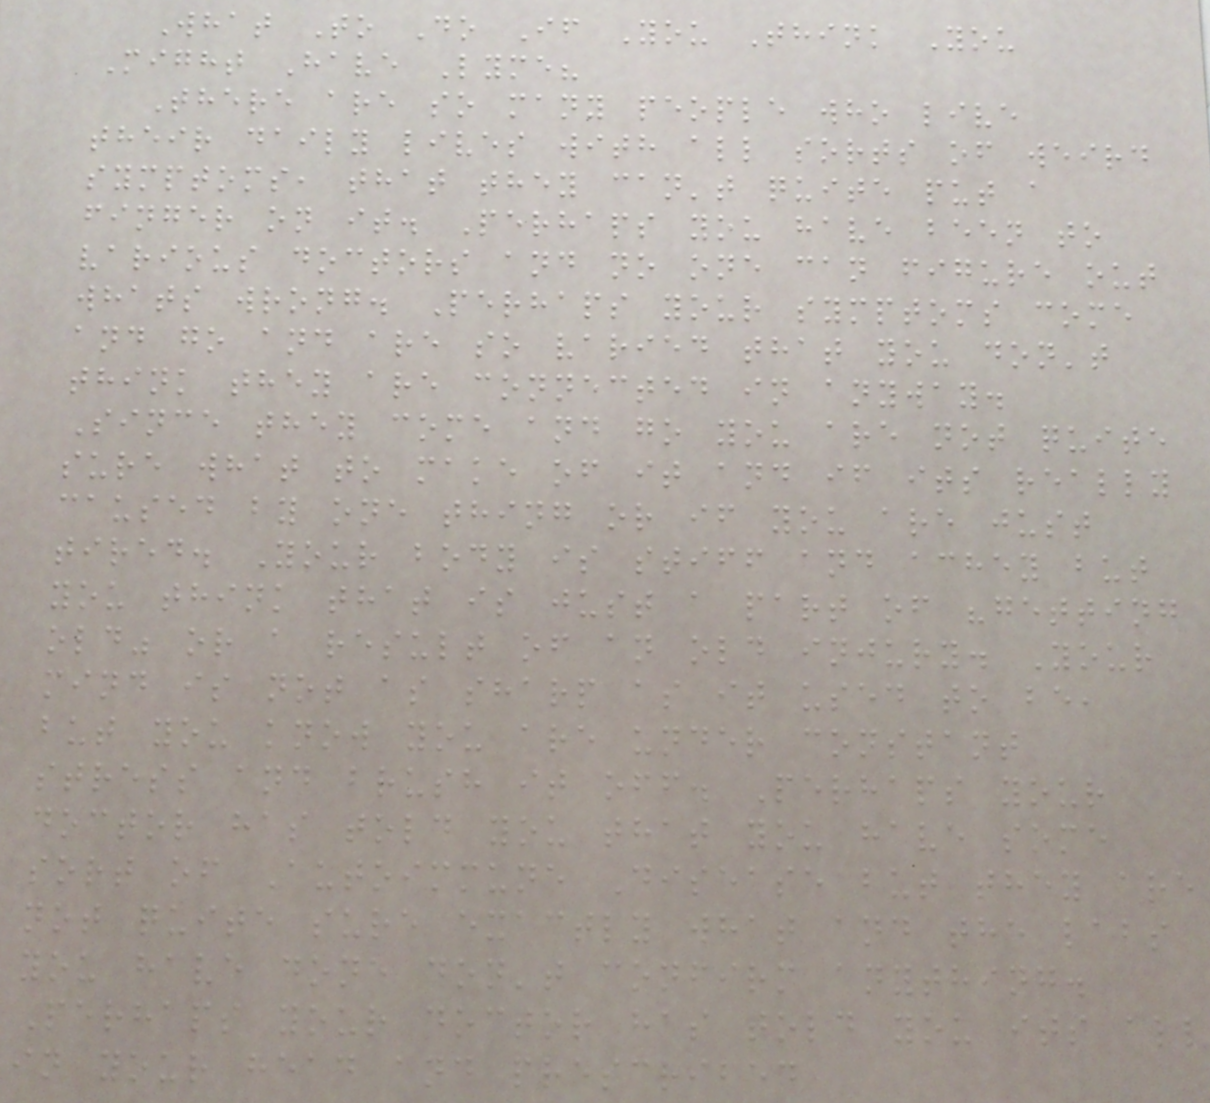What To Do If You Think You
Might Have Lyme?
There are so many people who live
their daily lives with all sorts of weird
symptoms, that they can't quite put a
finger on it. Perhaps you have been to
various doctors and no one can figure out
whats wrong. Perhaps your symptoms come
and go and are so varied that you don't
think they are connected in anyway.
Since they come and go you are not quite
sure what to make of it and if its really
caused by one thing or if you are just
tired. Your body is stiff and achey but
you think that is just a part of "getting
old" or a result of an old injury. Your
mind is not as sharp as it used to be,
but you know you are under constant
stress and brush it off. Perhaps your
doctor has told you that you have some
sort of Autoimmune Disease but they are
not quite sure exactly what and the labs
you have done don't confirm anything.
Perhaps your doctor has told you its all
in your head and prescribed
